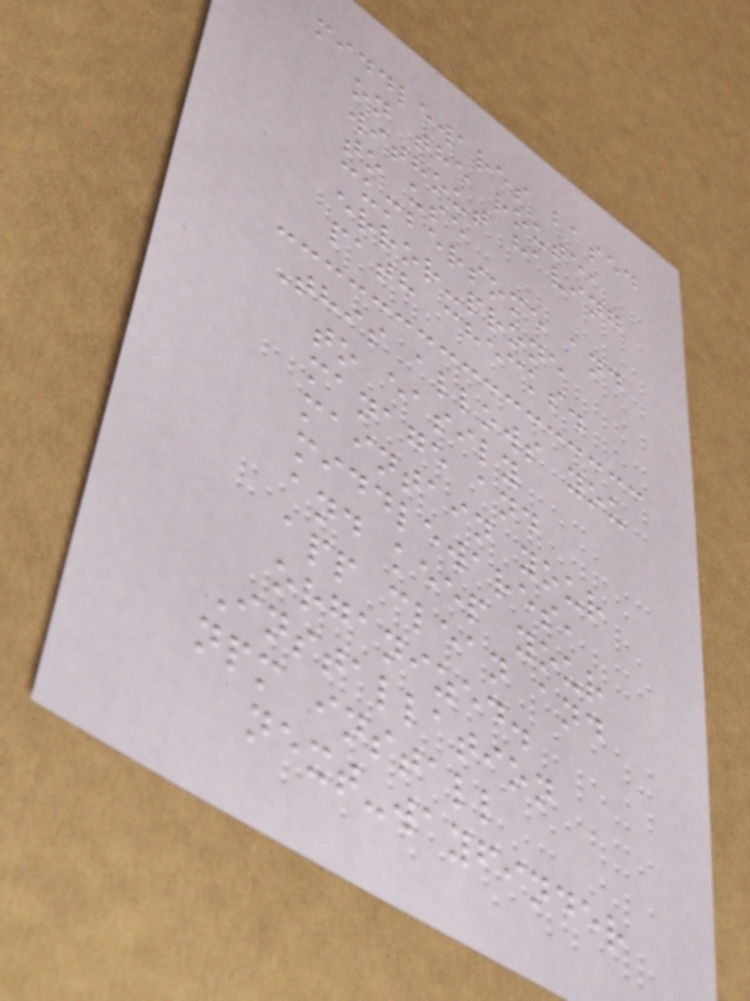middlewares based
on the route,
without having
to use
cumbersome and
error-prone
path checks.
This allows you
to easily
manage and
maintain your
middlewares,
and keep your
app clean and
organized.
Installation
npm install
next-wayfinder
